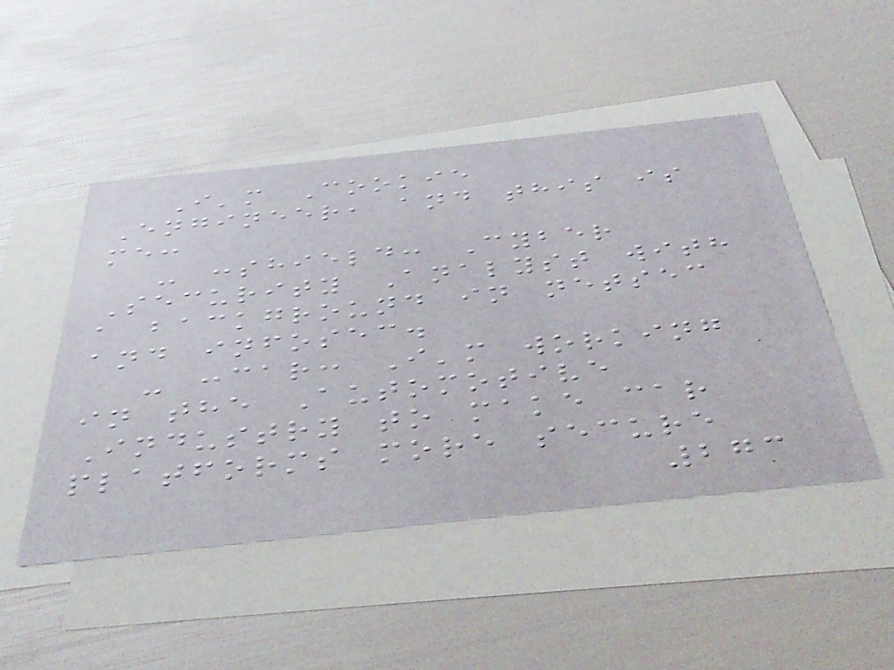I'm Cookie
Engineer, and this is
me:
- :shield: Cyber
Security Analyst with
a background in netsec
and infosec.
- :car: I'm working
in the Automotive
Industry to make car
platforms more secure
273
